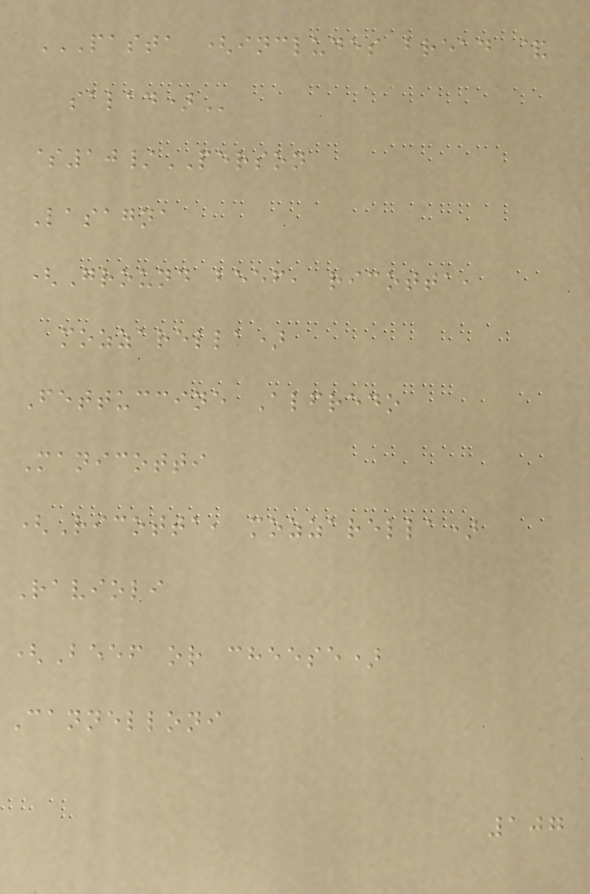PASTA (INCLUDES BREAD &
SALAD)
$10/PERSON
Lasagna
(Ground beef, ricotta,
mozzarella)
Fettuccine Alfredo
Manicotti
(Ricotta, mozzarella)
Ravioli
(Beef or cheese)
Cannelloni
107
